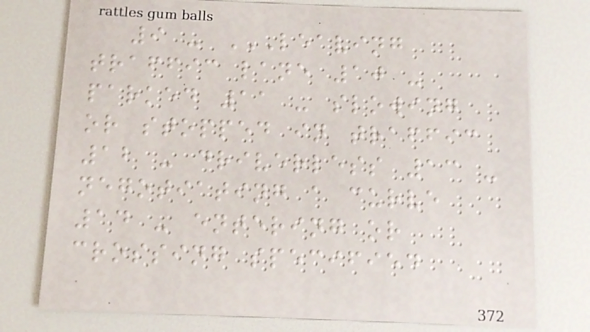9 - LEAVING
TRAFFIC LANE 10 -
PARKED 11 - SLOWING
OR STOPPED IN TRAFFIC
12 - DRIVERLESS 13 -
NEGOTIATING A CURVE
14 - ENTERING OR
CROSSING SPECIFIED
